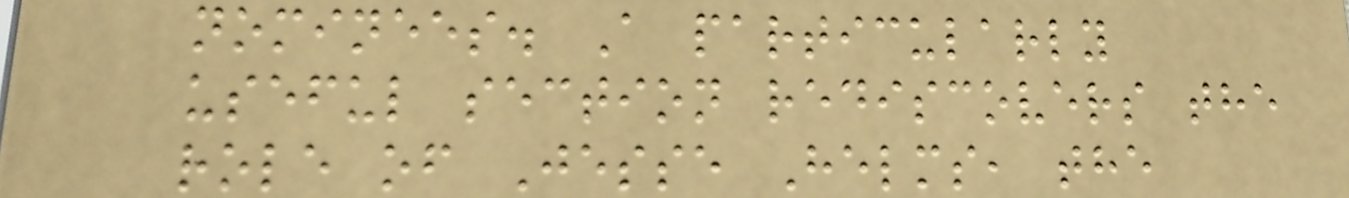nominees. A particularly
useful section rediscovers the
role of Jesse Helms, the
